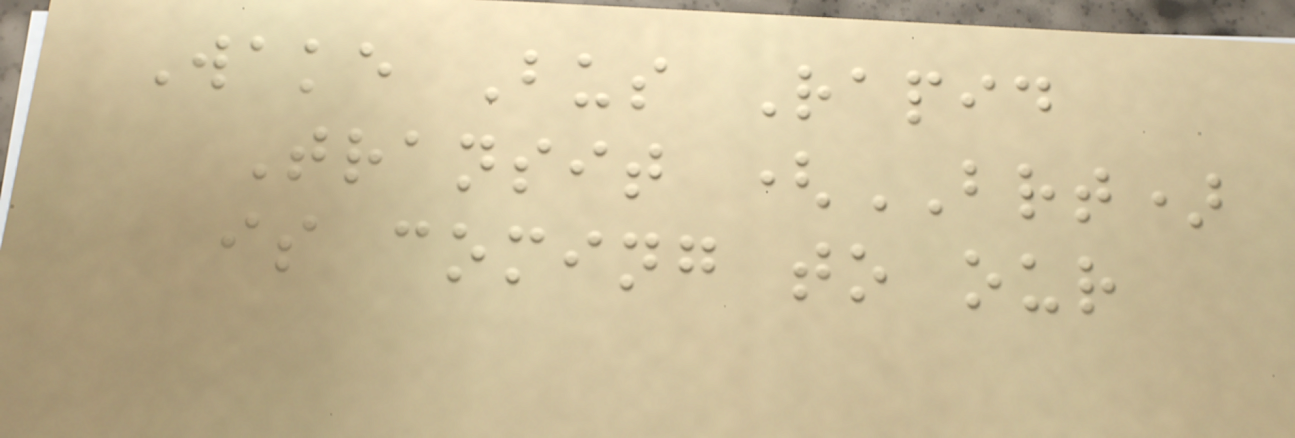Wake Bus Rapid
Transit (BRT)
is coming to our
